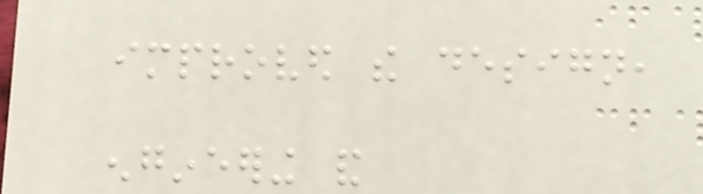improved the design,
engineering and
